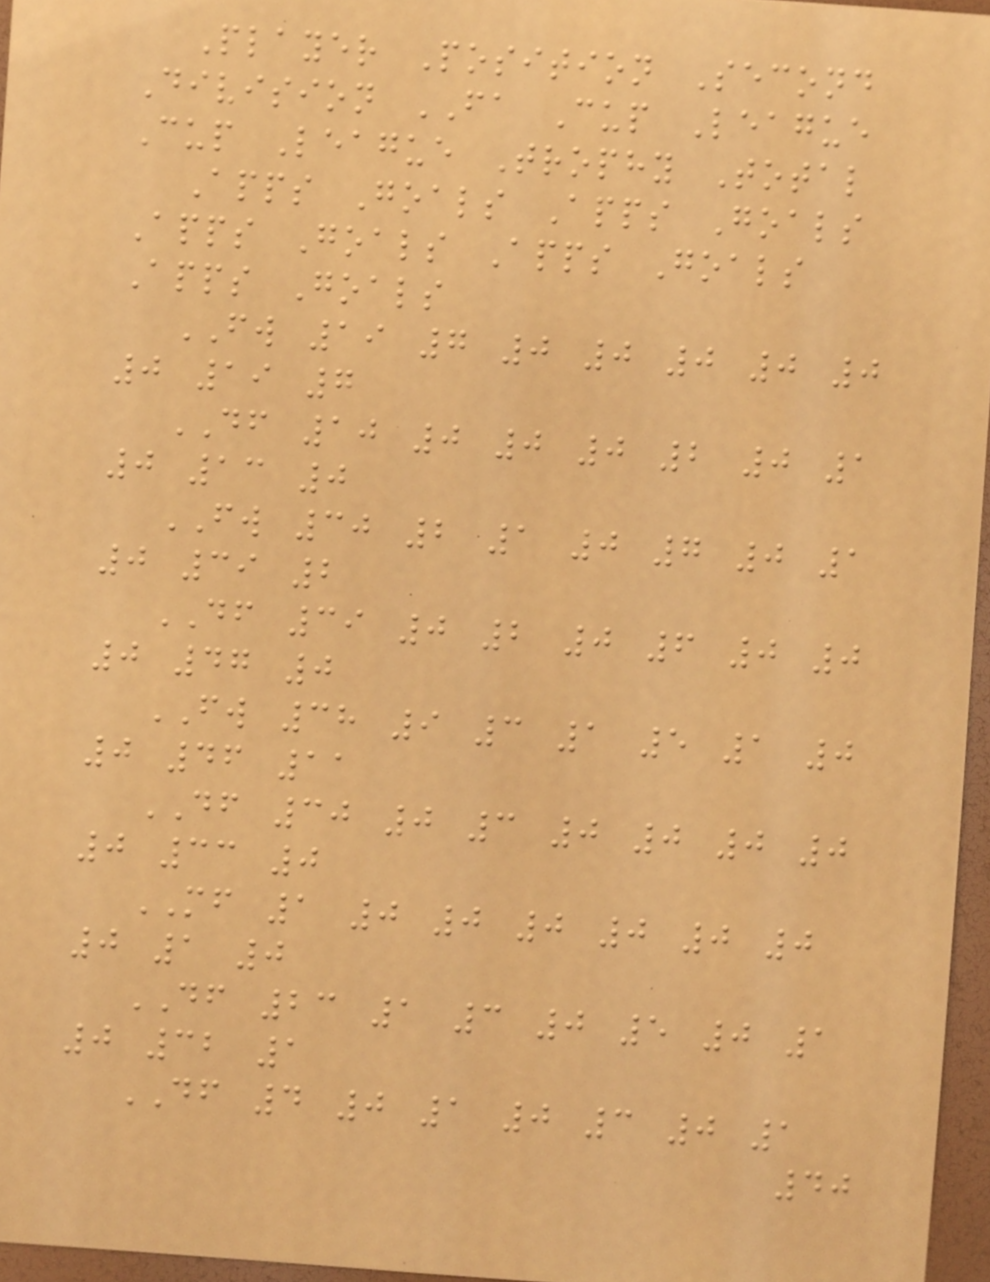Player Position Second
Division FA Cup League
Cup League Trophy Total
Apps Goals Apps Goals
Apps Goals Apps Goals
Apps Goals
FW 19 7 0 0 0 0 0
0 19 7
DF 10 0 0 0 2 0 1
0 13 0
FW 30 2 1 0 7 0 1
0 39 2
DF 39 0 2 0 6 0 0
0 47 0
FW 38 9 3 1 5 1 0
0 46 11
DF 30 0 3 0 0 0 0
0 33 0
MF 1 0 0 0 0 0 0
0 1 0
DF 23 1 3 0 5 0 1
0 32 1
DF 4 0 1 0 3 0 1
40
